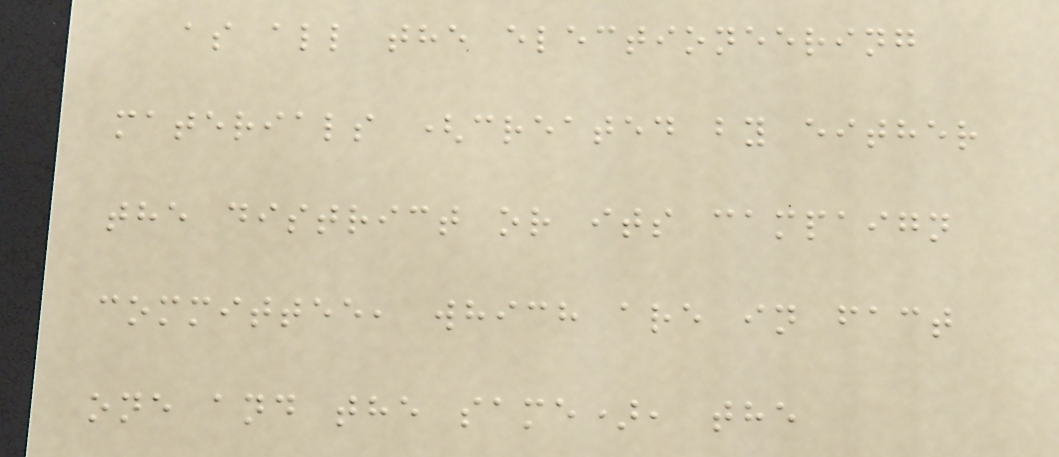as all the electioneering
materials (created by either
the district or its campaign
committee, which are in fact
one and the same), the
